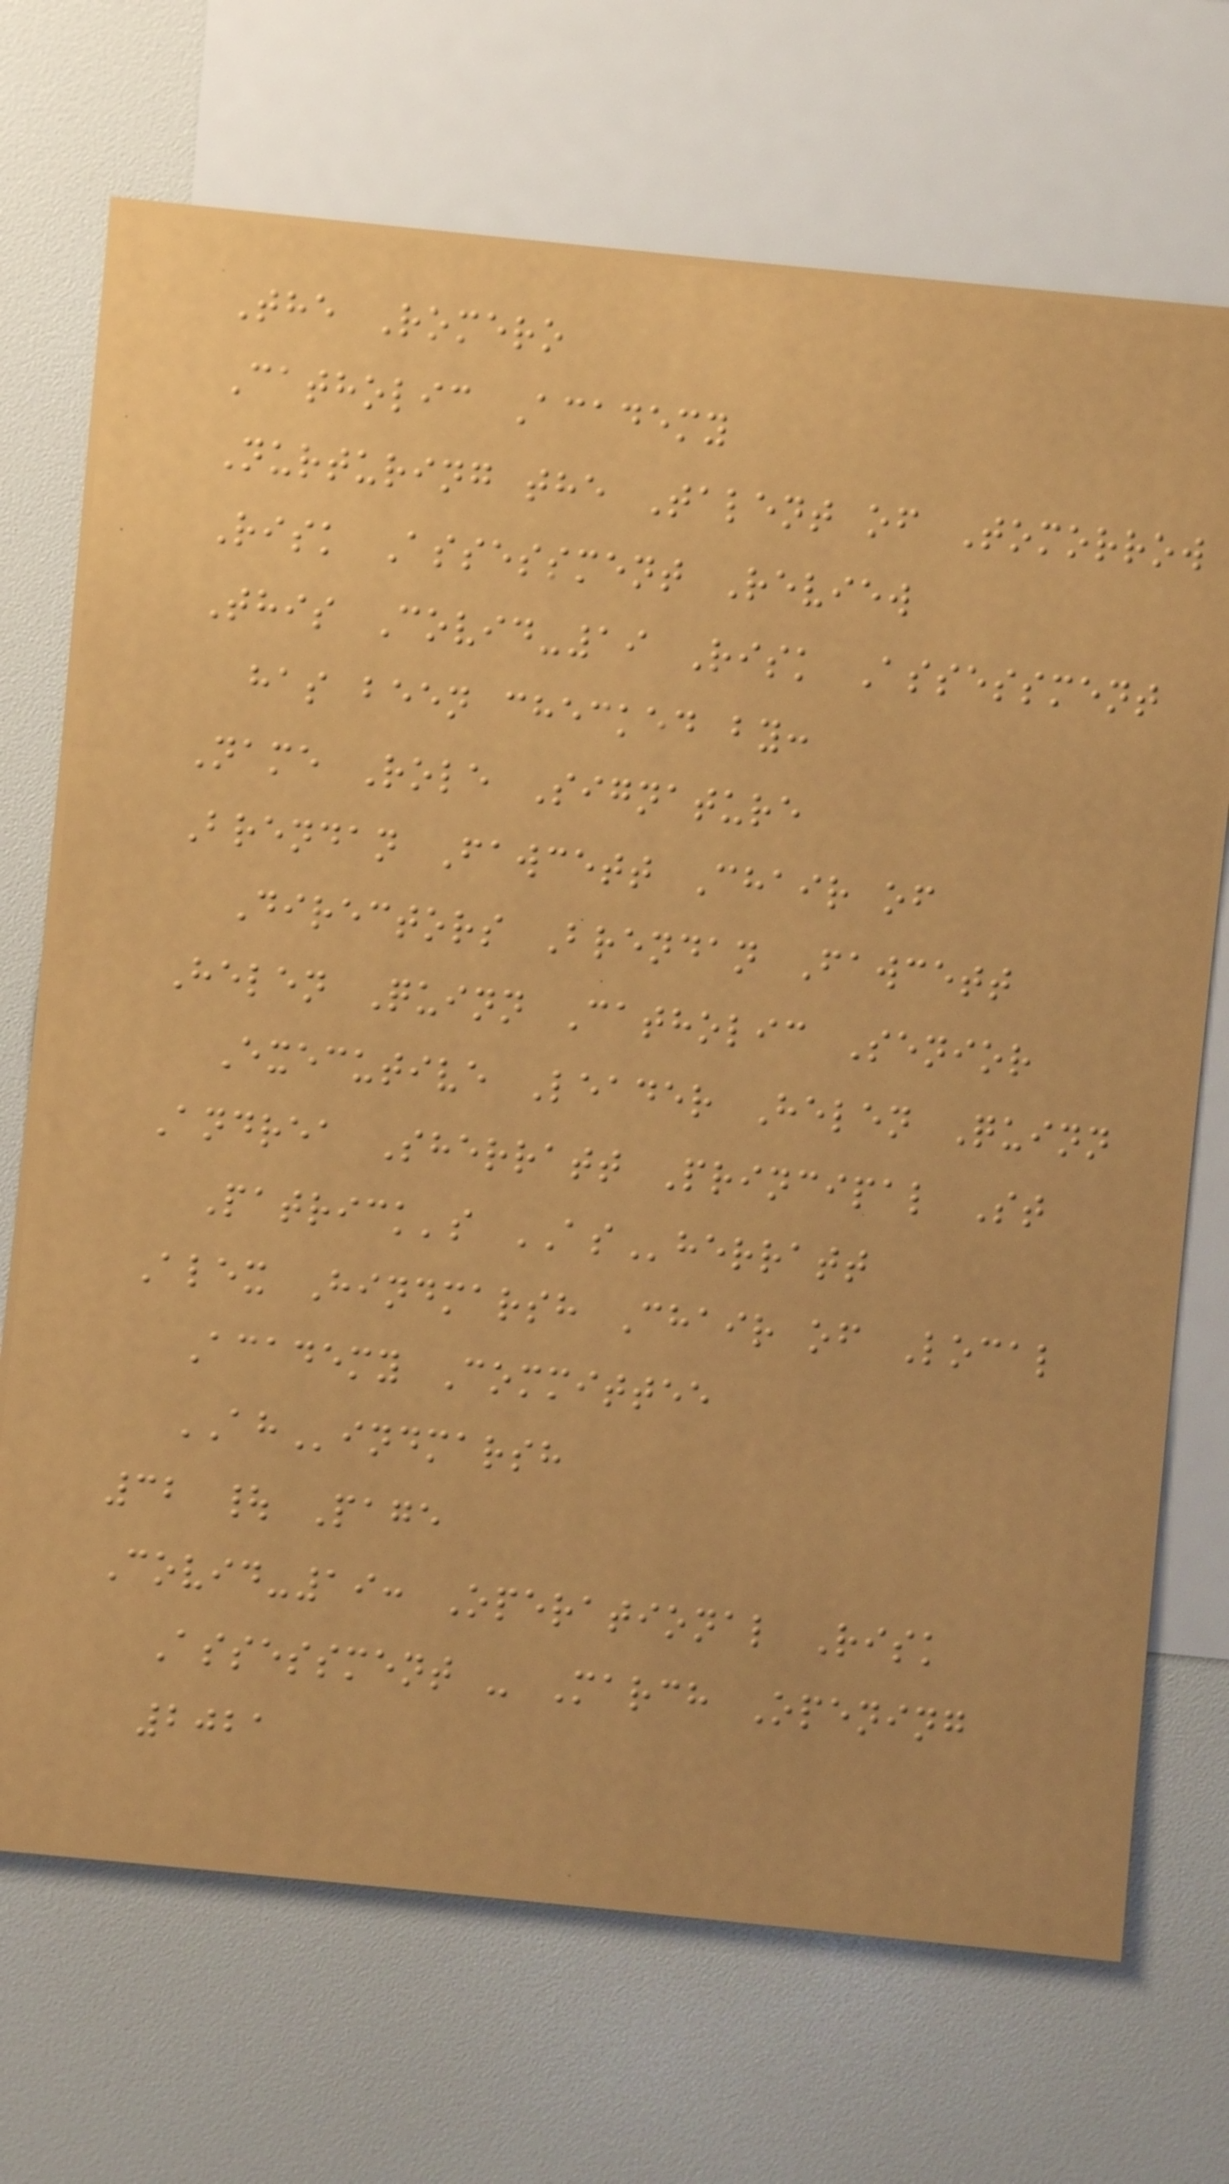The Romero
Catholic Academy
Nurturing the Talent of Tomorrow
Risk Assessment Review
This Covid-19 Risk Assessment
has been checked by:
Name Role Signature
Brendan Fawcett Chair of
Directors Brendan Fawcett
Helen Quinn Catholic Senior
Executive Leader Helen Quinn
Andrea Sherratt Principal St
Patrick's ASherratt
Alex Hindmarsh Chair of Local
Academy Committee
AHindmarsh
32 | Page
Covid-19: Operational Risk
Assessment - March Opening
2021
